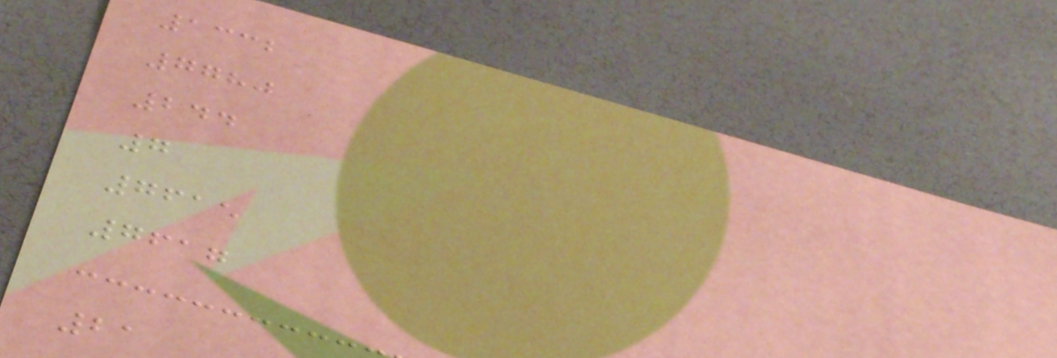1332
7780
244
7
7615
7617
21
